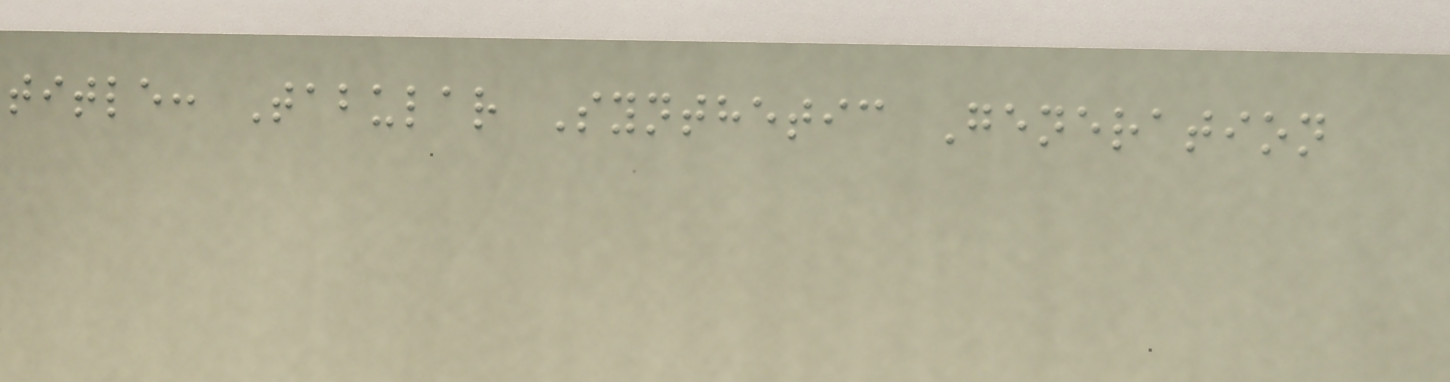title: Tabular Synthetic Generation
